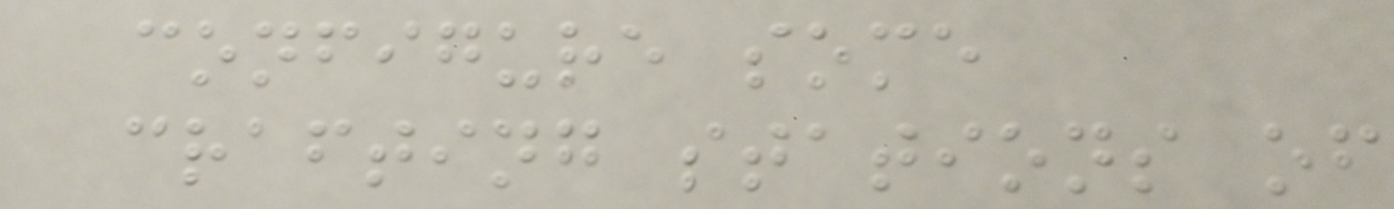configure some
crafting stations of
